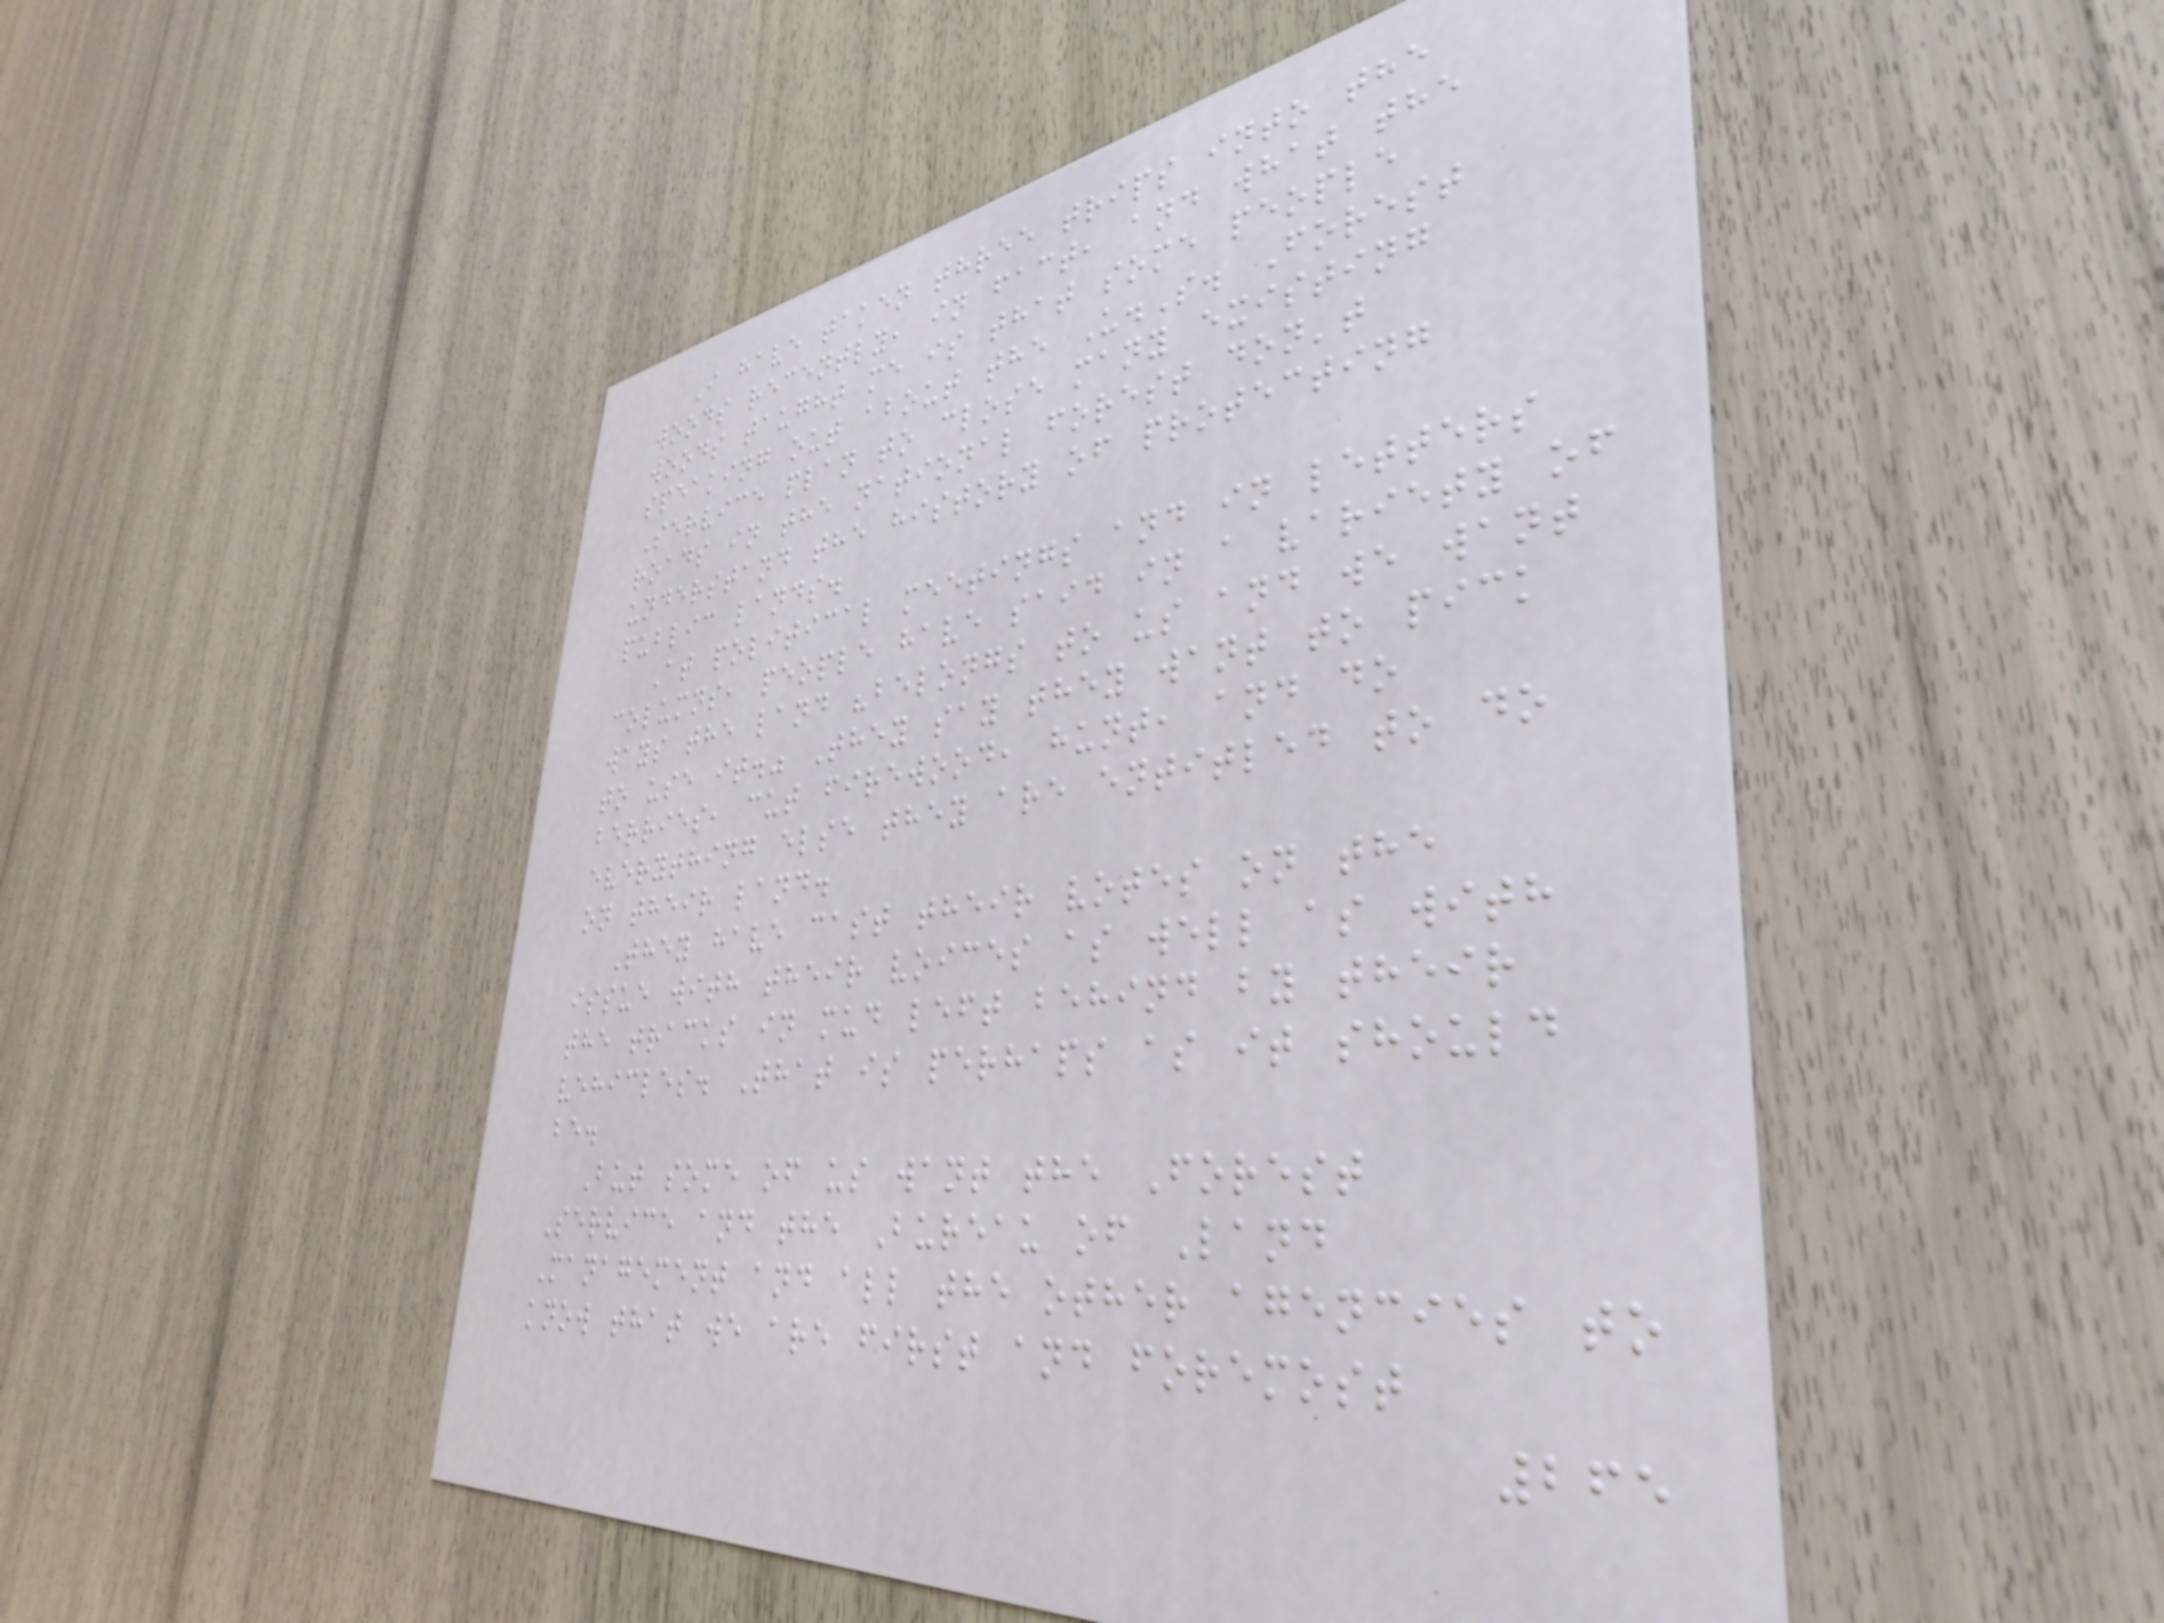I have taken three trips into the
woods recently, in fact, and what the
woods taught me is that some people
speaking out about the U.S. Forest
Service plan to close many existing
roads in the national forest don't
understand the history of protecting
public lands.
At political meetings and in letters
columns, people have said in a variety of
ways the land "belongs to us and we want
to use it." They say they want to pick
berries, cut firewood, hunt, and do
everything else they are entitled to do
on their land.
They have cast their votes on the
issue with their voices as well as with
the tracks in mud left behind by their
vehicles. That is perhaps as it should
be.
But some of us want the Forest
Service and the Bureau of Land
Management and all the other agencies to
know that we are first and foremost
265
